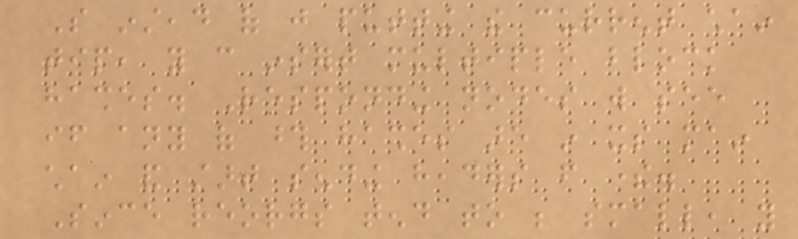So instead of just putting the current chain
tip, you can insert multiple block
hashes. Responding nodes will see
if any of those hashes are in its main
chain and start sending headers from there.
Since reorgs tend to be small, you
